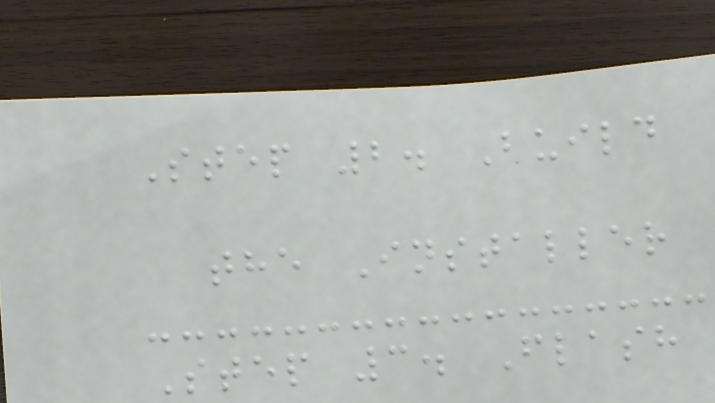Step 2. Build
the Installer
Step 3. Flash
